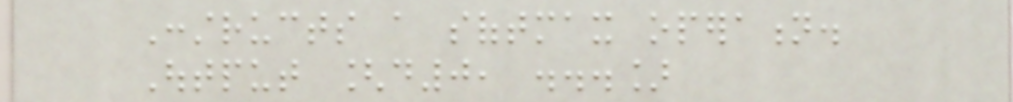Constructs a softmax operation.
Output [d0, ...]
